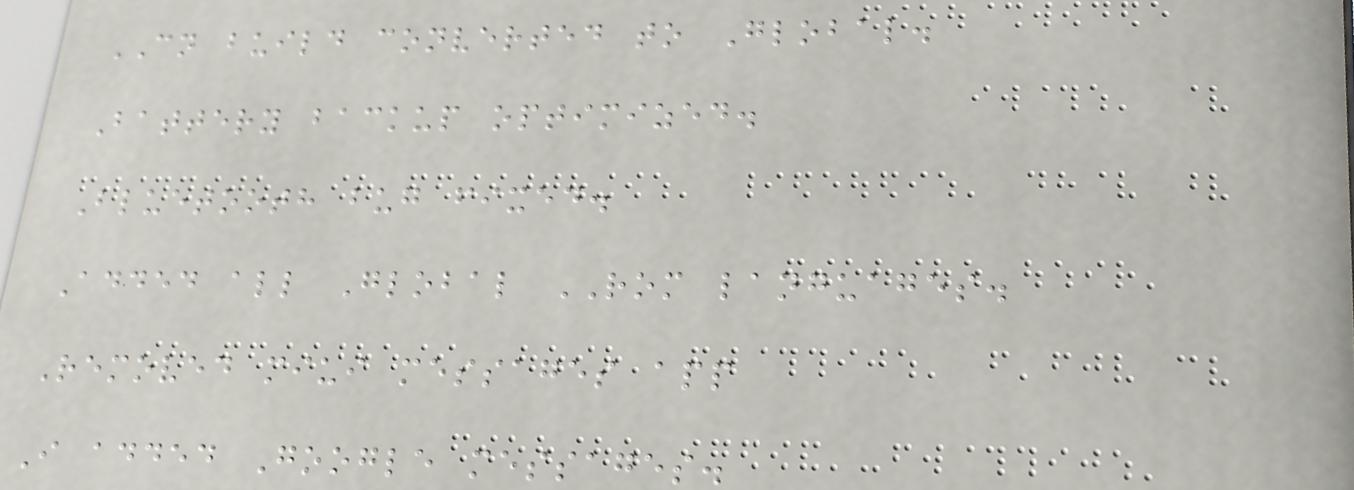CN build converted to Global.
Battery backup optimized.
Bluetooth bug fixed.
Added all Global ROM languages.
Removed miui messages app
I added Google messages.
